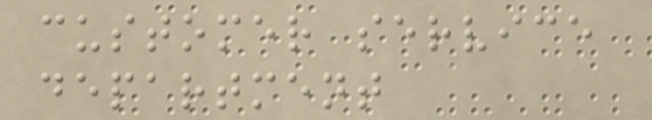customer service
department
